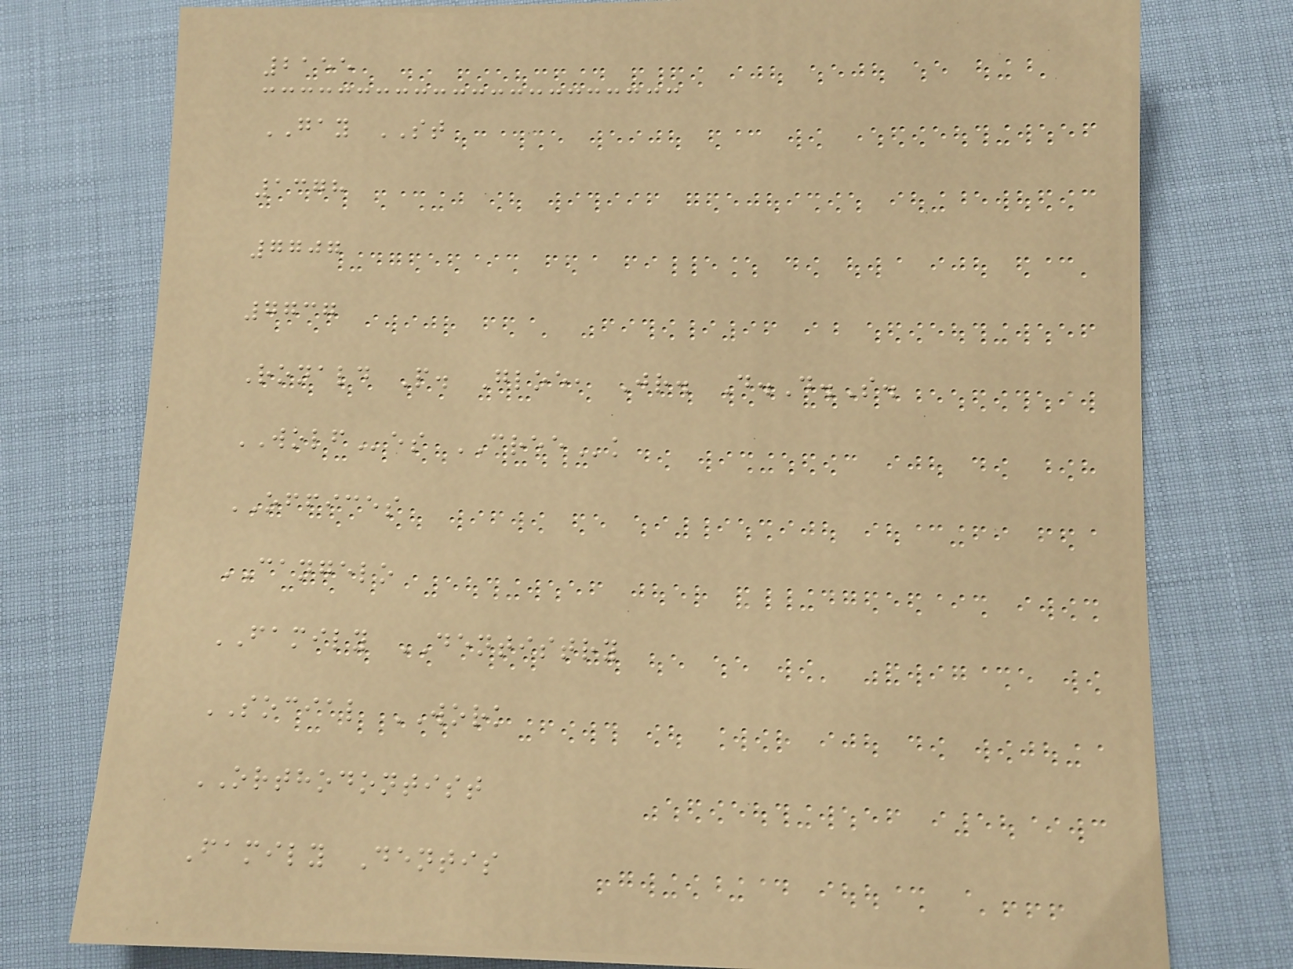2155
GAY ST
1378
7707
7737
Ronald P. Gloe, Jr. D.D.S.
WOLFes CREEk
OFFICES
CANGELO
FAMILY DENTISTRY
SOCIAL WORK
ORTHODONTIST
Family Dentis
